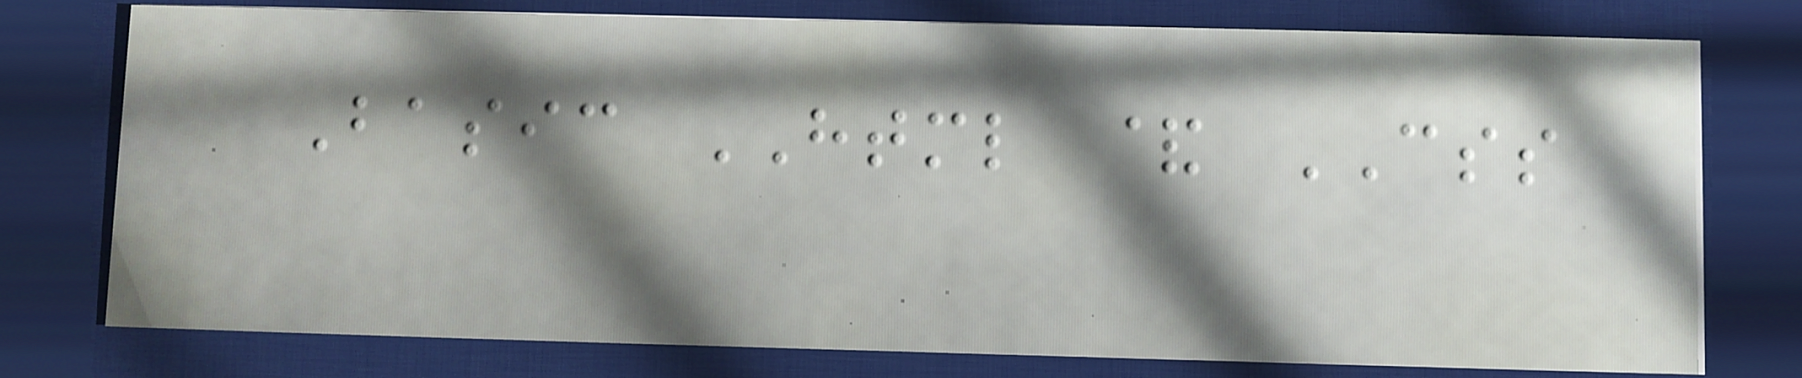Basic HTML & CSS
